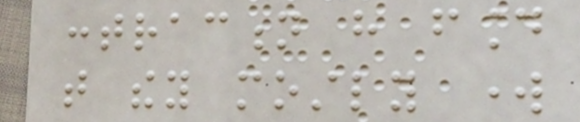contraction have found
that they mostly work
